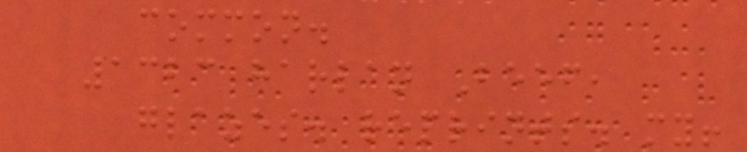common.
1323 harlan Beef,
glazes. reprints. my!
